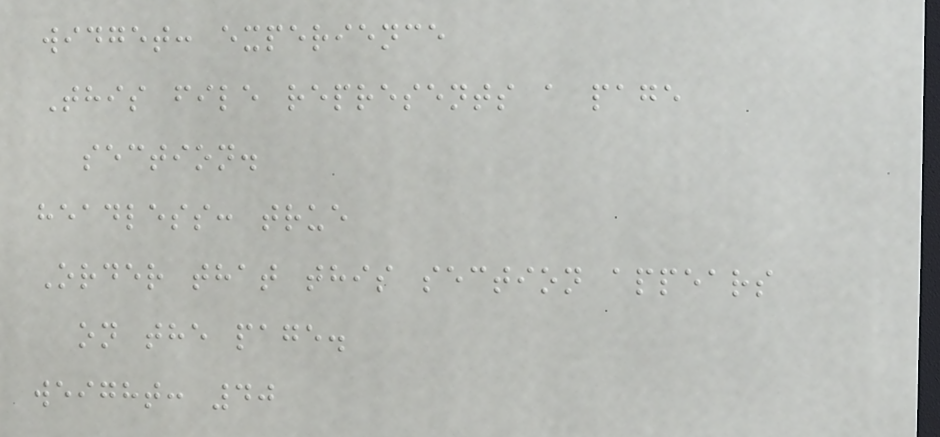widget: experience
This file represents a page
section.
headless: true
Order that this section appears
on the page.
weight: 40
